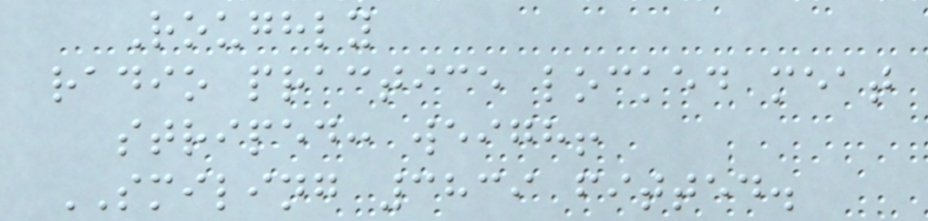Roughly
radio practice locked meat
striped: weigh!
SMILING 3839 fitted.
